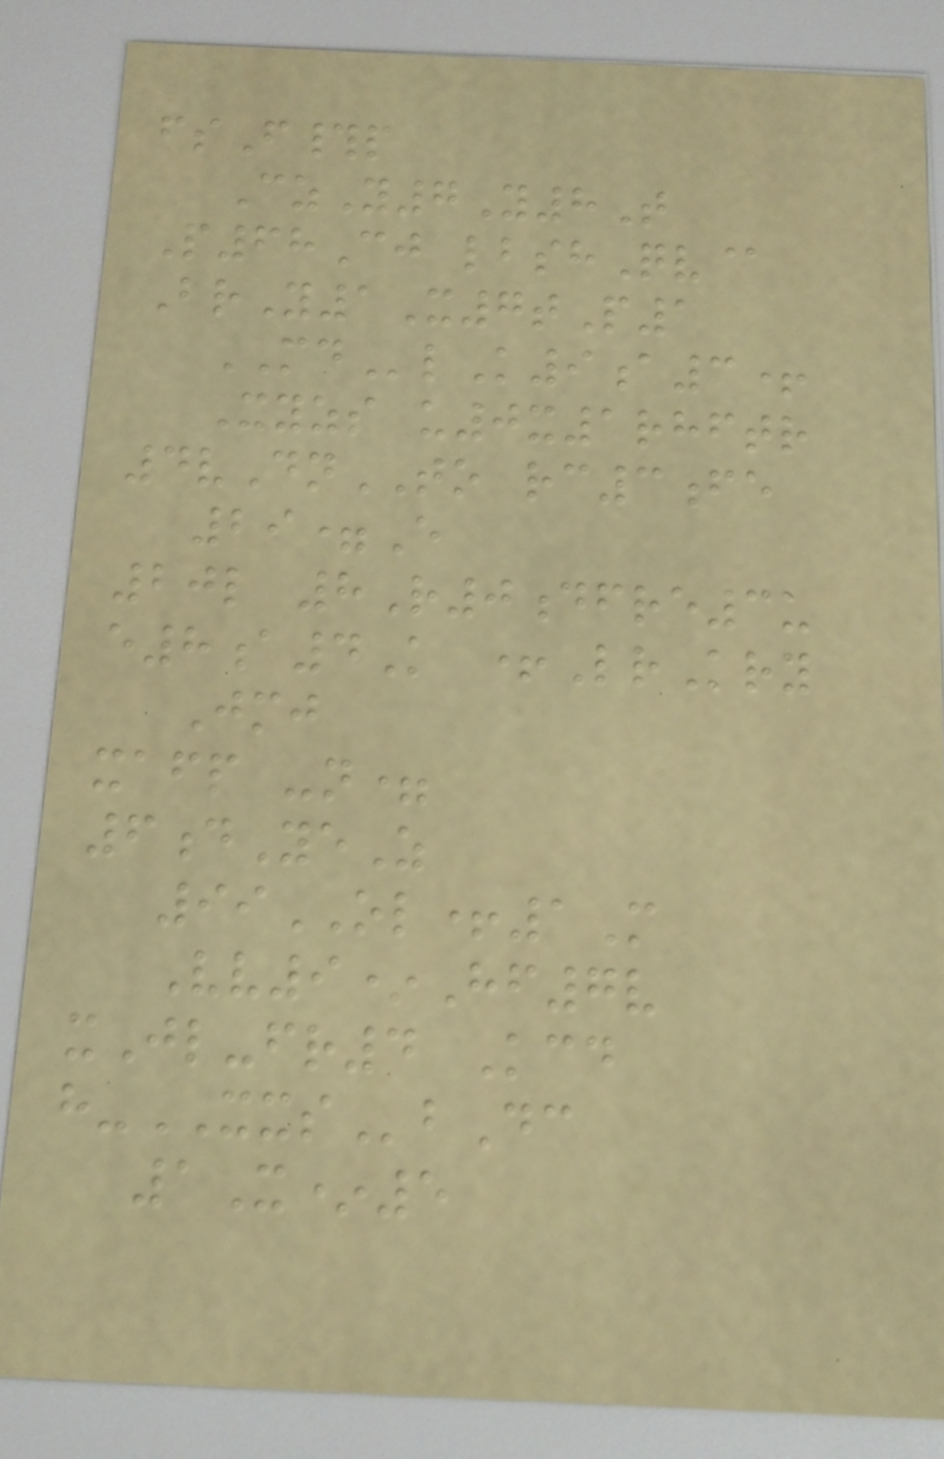fsF#p
CzY7Y8T
P68Cj lbshQv@
BrY1X7tP1
MDlK9a3+
Xyzs u0x1rhftr
4vDnTO rc3fe
29=E
20l 8R0dfre3u
e8a4K +LrKry
Jmj
xafp -n=
6dYeZ
99OL+1M
Vv9*Hf7v
xJl-fr4 Kcd
h-XXSbDc
1X*5
